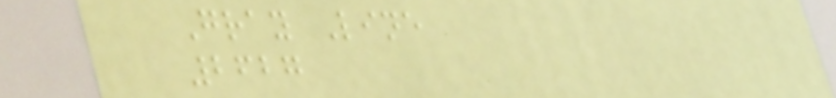Gray Line
2627
